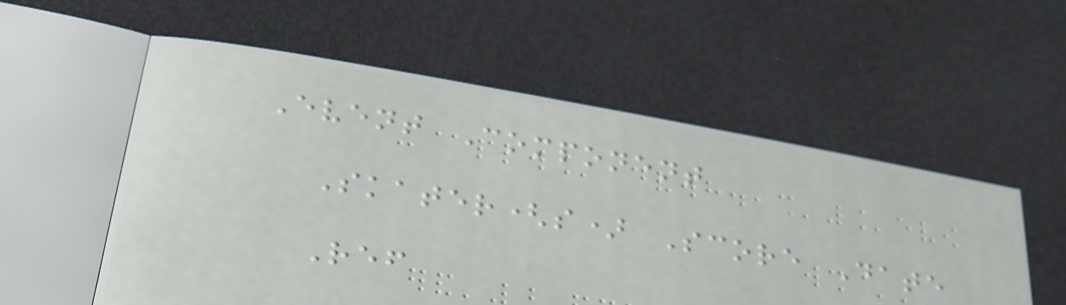Event Component
Skater(s) Score Date
Ref
